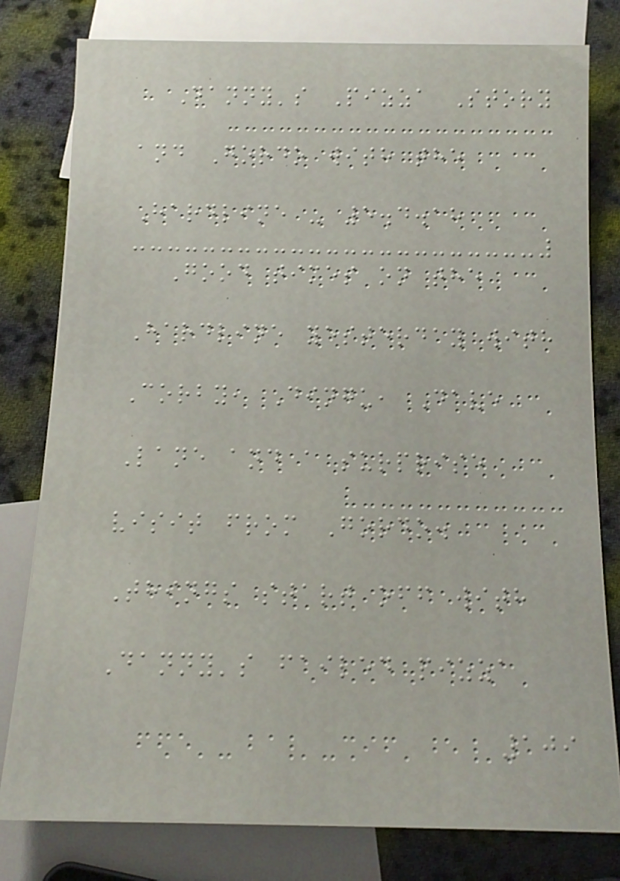Danny's Pizza Story
and Gordo with the
Hardline - 5.4.18
Good times on the
Hardline yesterday with
Corby, Dingu, Dave
Lane and a surprise
visit from Gordo.
Things start off with
Danny's failed pizza
109
